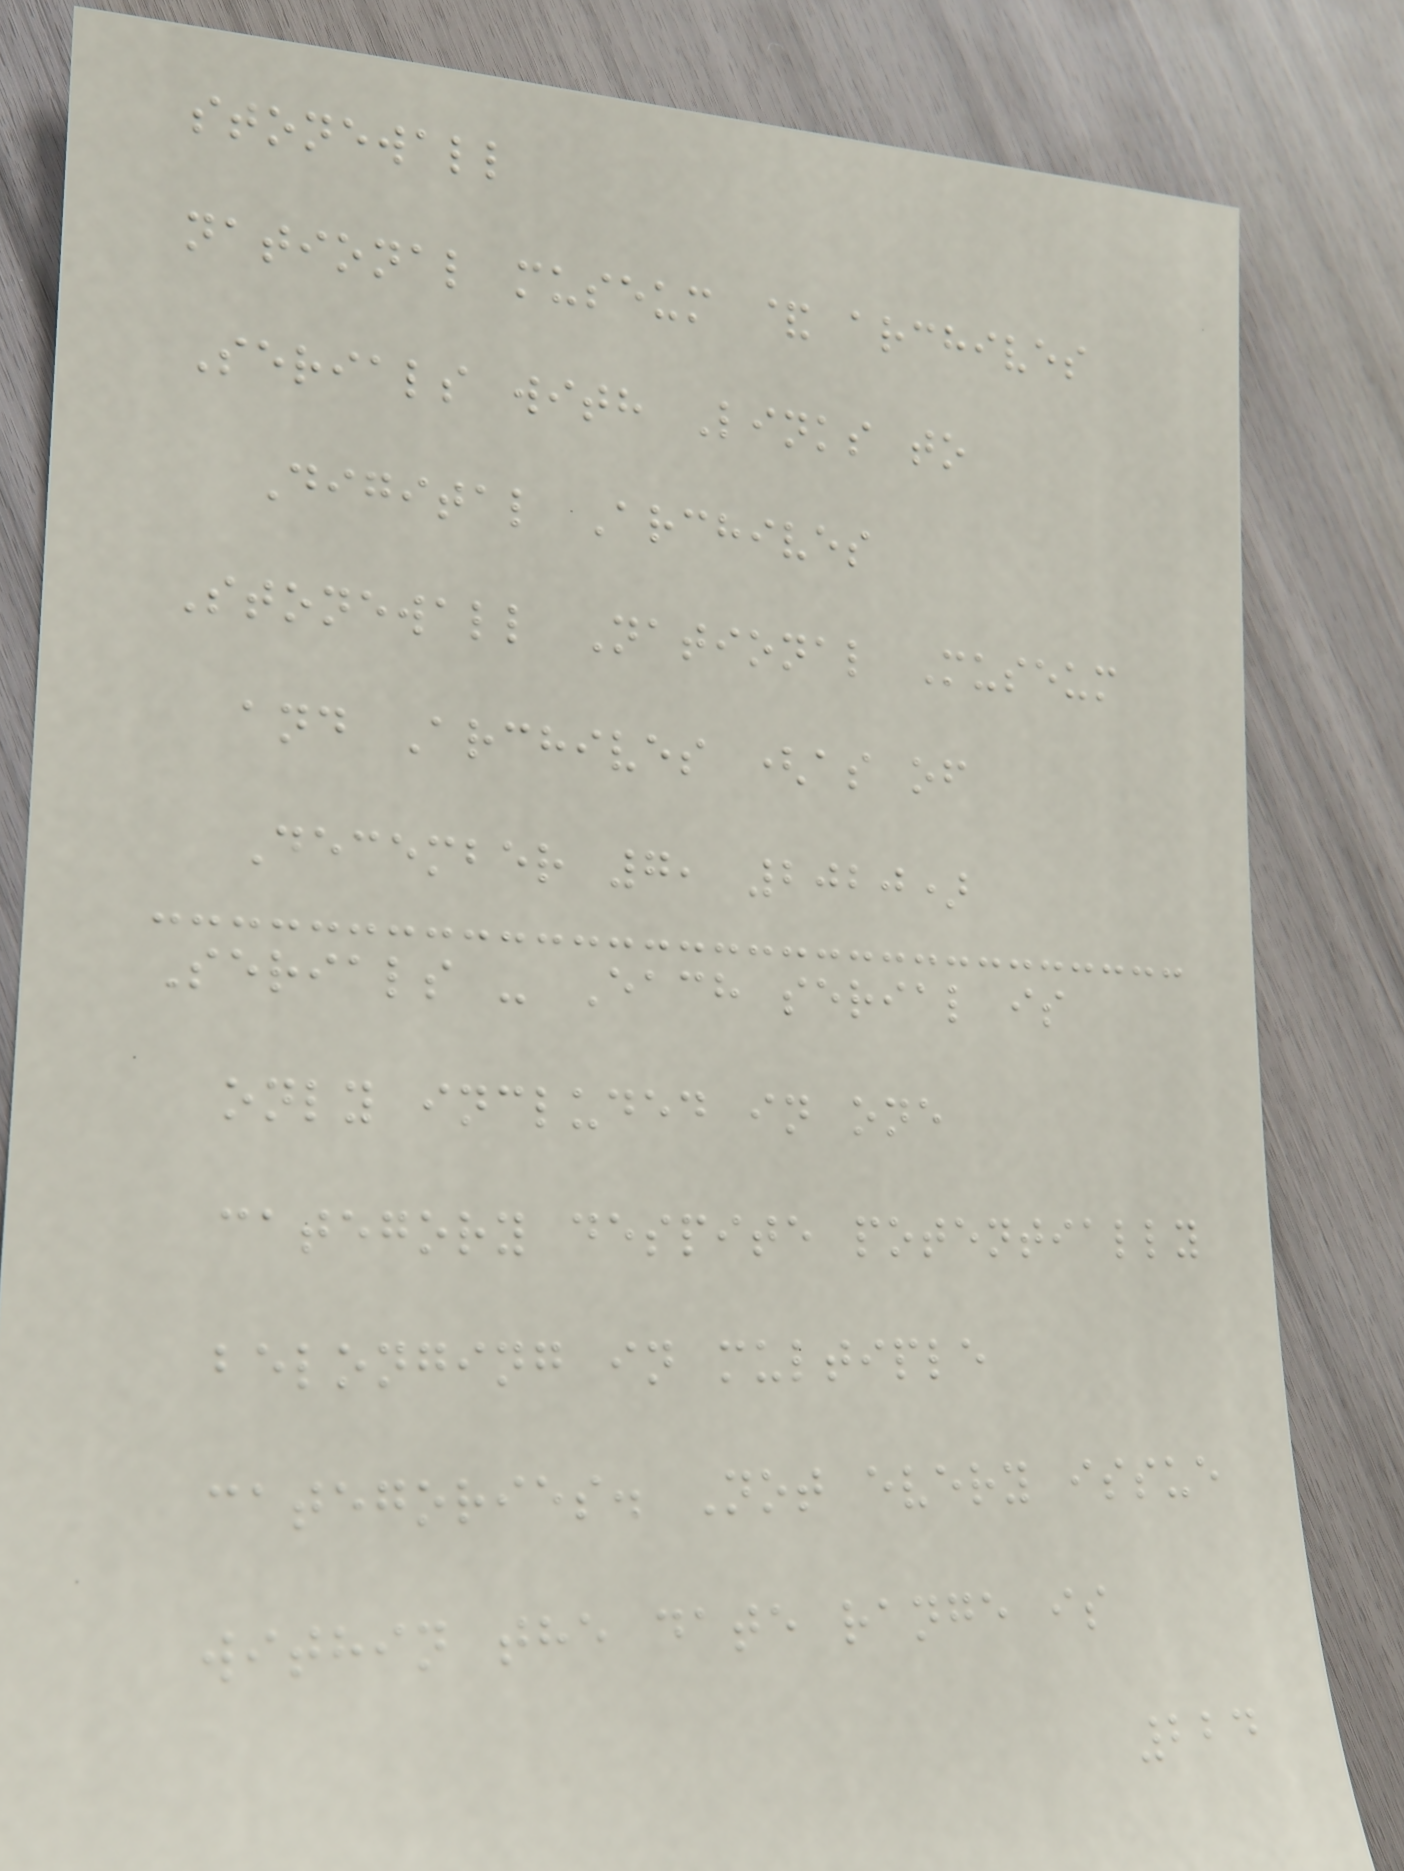stonewall
national museum & archives
Serials with Links to
Digital Archives
Stonewall National Museum
and Archives (as of
December 7, 2020)
Serials - Each serial is
only included in one
category despite potentially
belonging in multiple
categories. Not every issue
within the date range is
224
